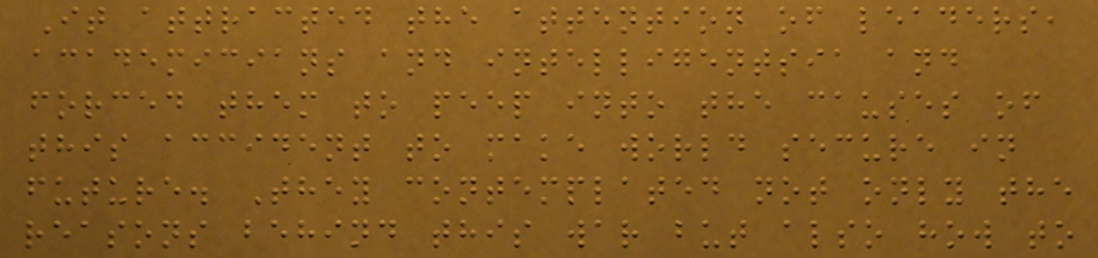It attracted the attention of leaders,
academicians and intelligentsia and
forced them to peep into the causes of
this accident to make world secure in
future. They contemplated not only the
reasons behind this war but also how to
